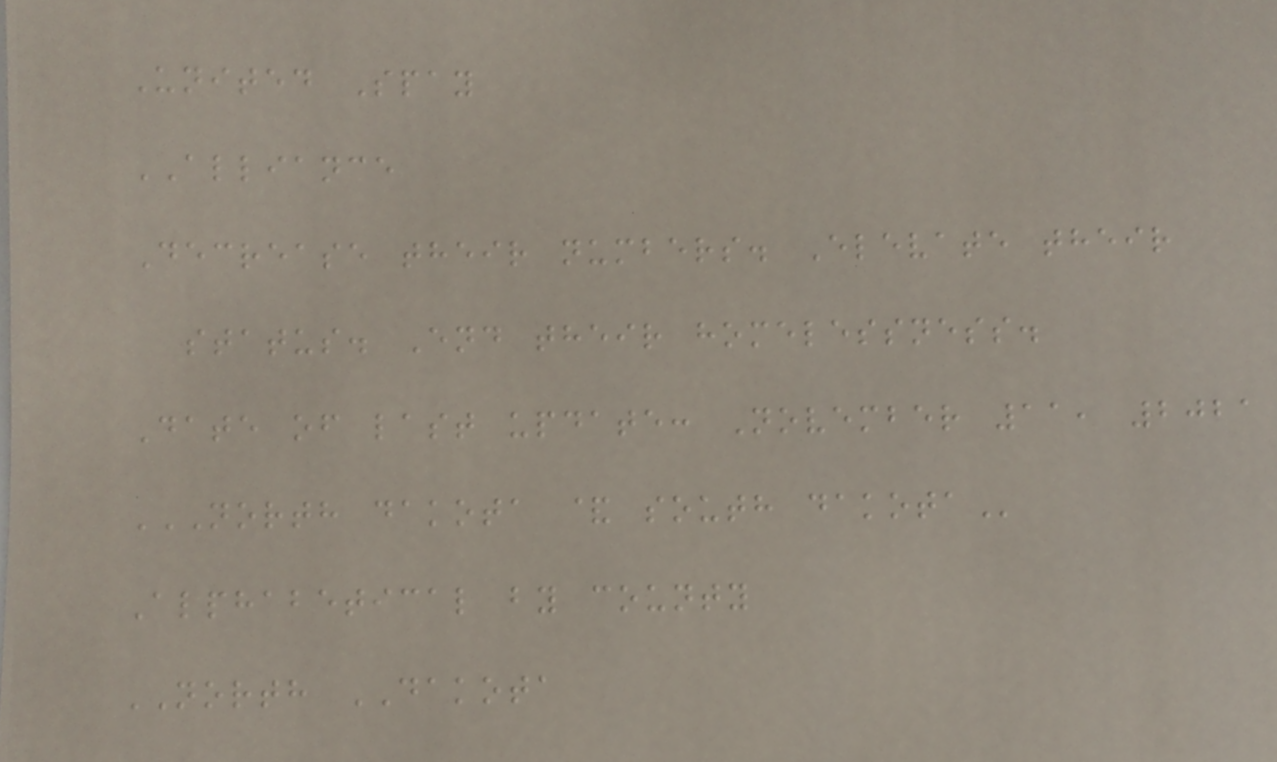United Spay
ALLIANCE
Decrease their numbers. Elevate their
status. End their homelessness.
Date of last update: November 11, 2021
NORTH DAKOTA & SOUTH DAKOTA
Alphabetical by county
NORTH DAKOTA
